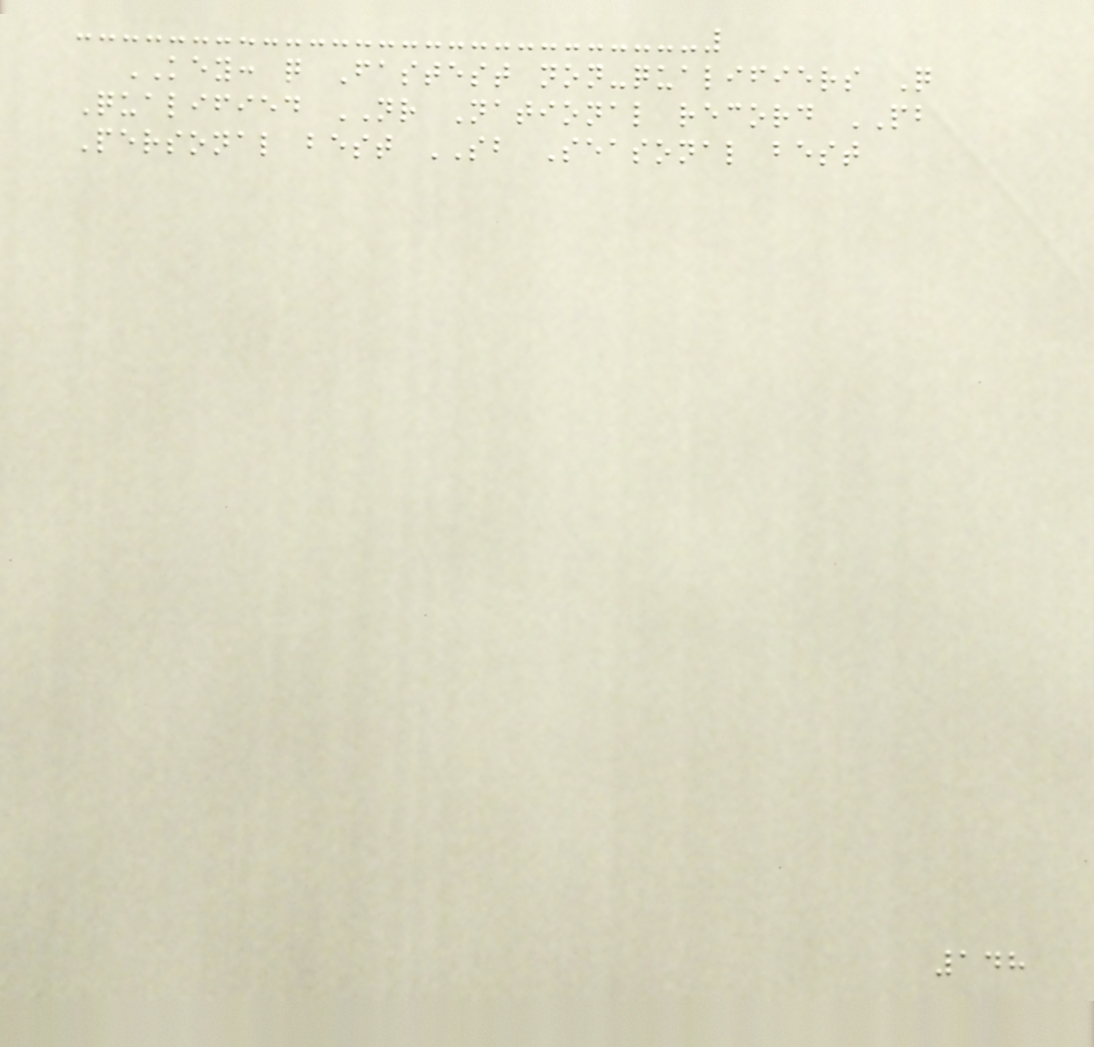KEY: q Fastest non-qualifiers Q
Qualified NR National record PB
Personal best SB Seasonal best
148
